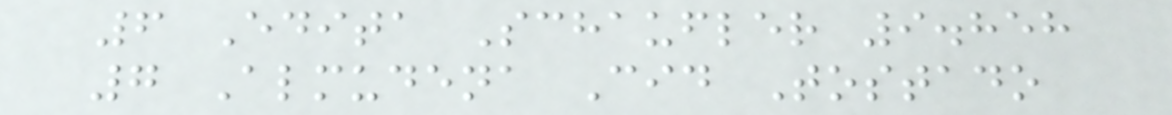6 Edita Schaufler 9.858
7 Almudena Cid Tostado
